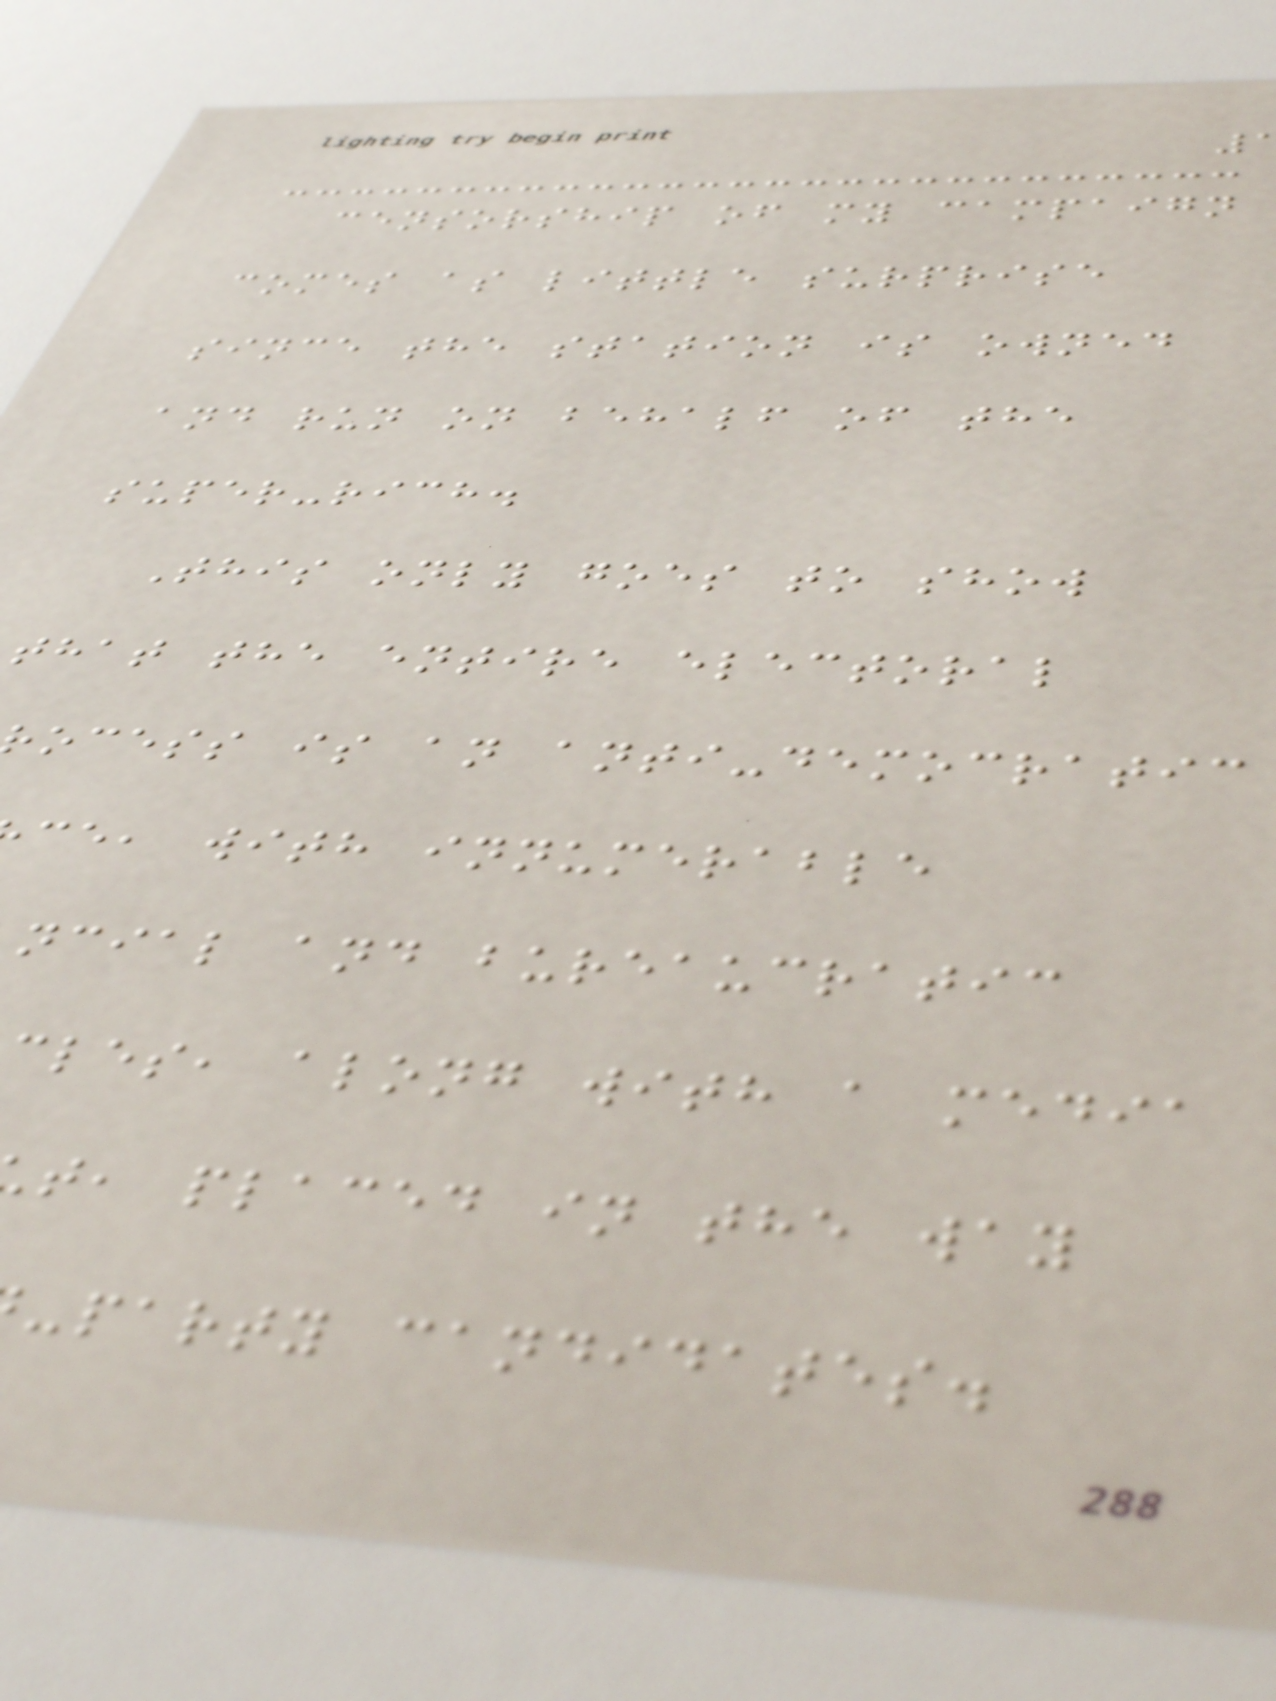censorship of my campaign
comes as little surprise
since the station is owned
and run on behalf of the
super-rich.
This only goes to show
that the entire electoral
ocess is an anti-democratic
ce, with innumerable
ncial and bureaucratic
cles, along with a media
t, placed in the way
-party candidates.
